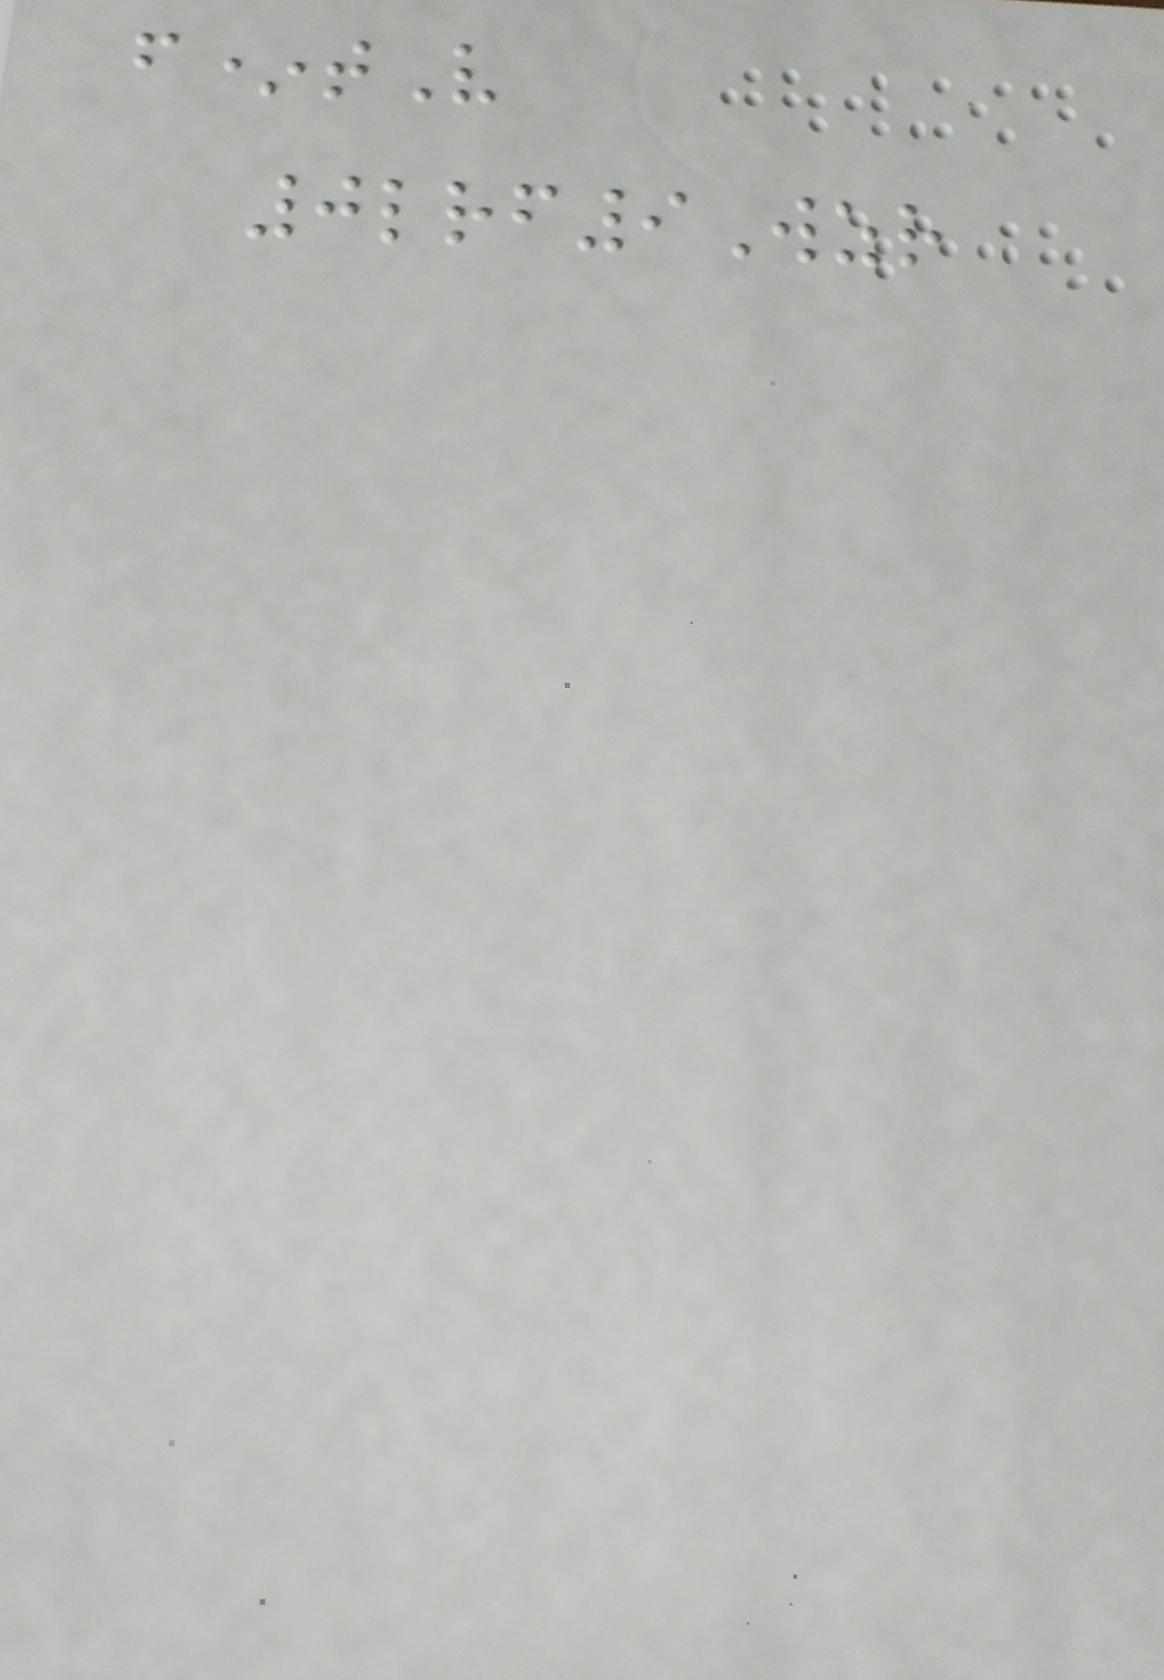f*tV
0lrf9Wzr
